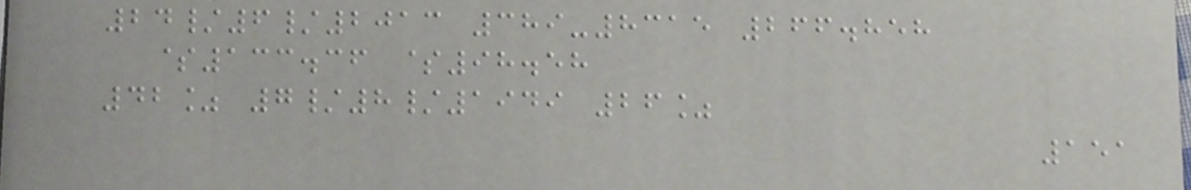24/6/2013 389-8315 266.858
$133.36 $98.58
42% 7/8/1949 26%
151
